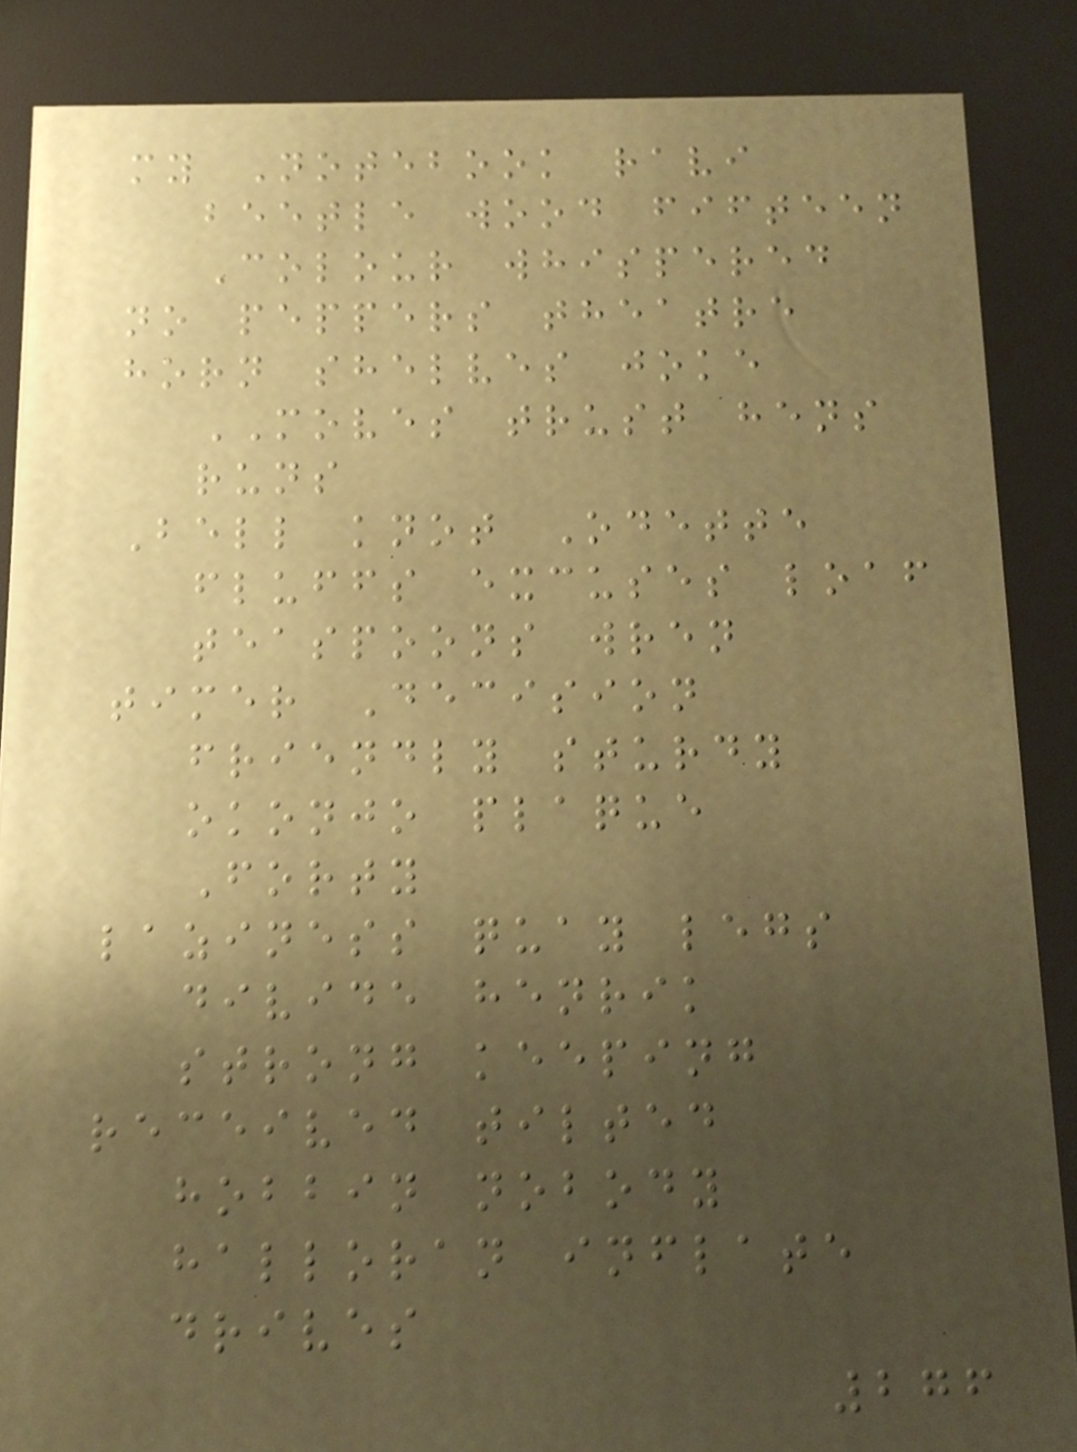my Notebook ravi
beetle wood fifteen
Colour whispered
no peppers theatre
horn shelves joke
MOVES trust hens
runs
Bell knot Odette
fluffs excuses loaf
teaspoons wren
timer Decision
friendly sturdy
okonjo plaque
Forty
laziness quay legs
divide henrik
strong keeping
received tilted
hobbin nobody
halloran inflate
drives
276
